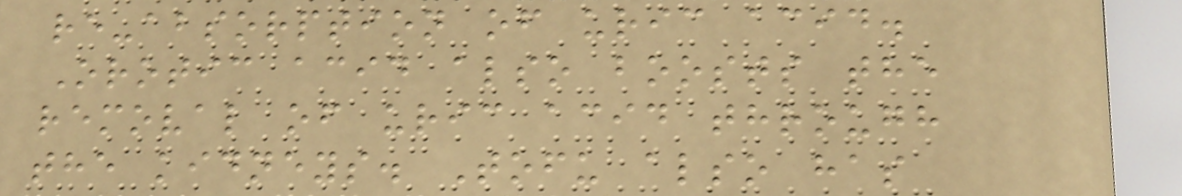re-absorption of uric acid.
Orotic acid also boosts the
removal of uric acid through
the kidneys. Tofu also has
